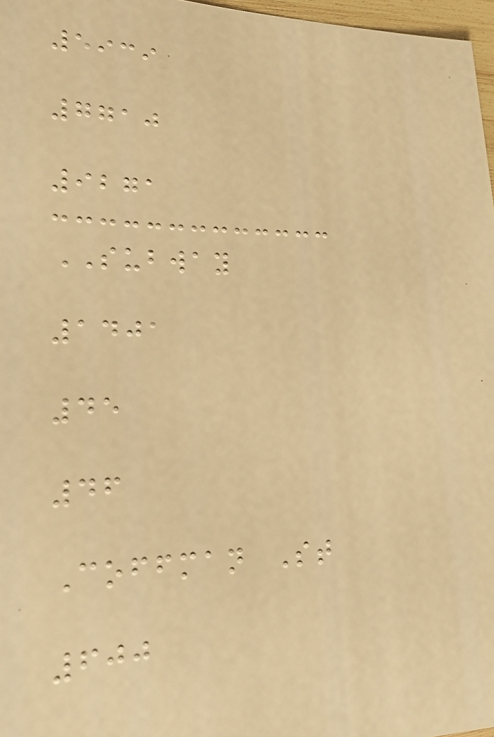5939
7710
9271
SUBWAY
1401
45
46
Coffman St
600
